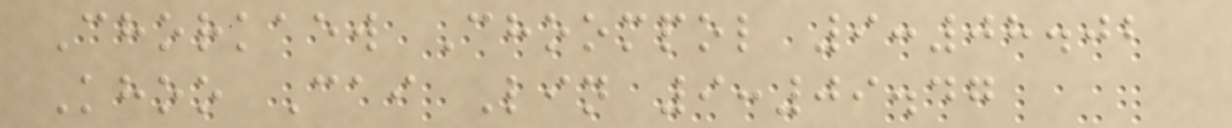Chorkaew Choompol 9:08.02
Khoo Cai Lin 9:09.47
